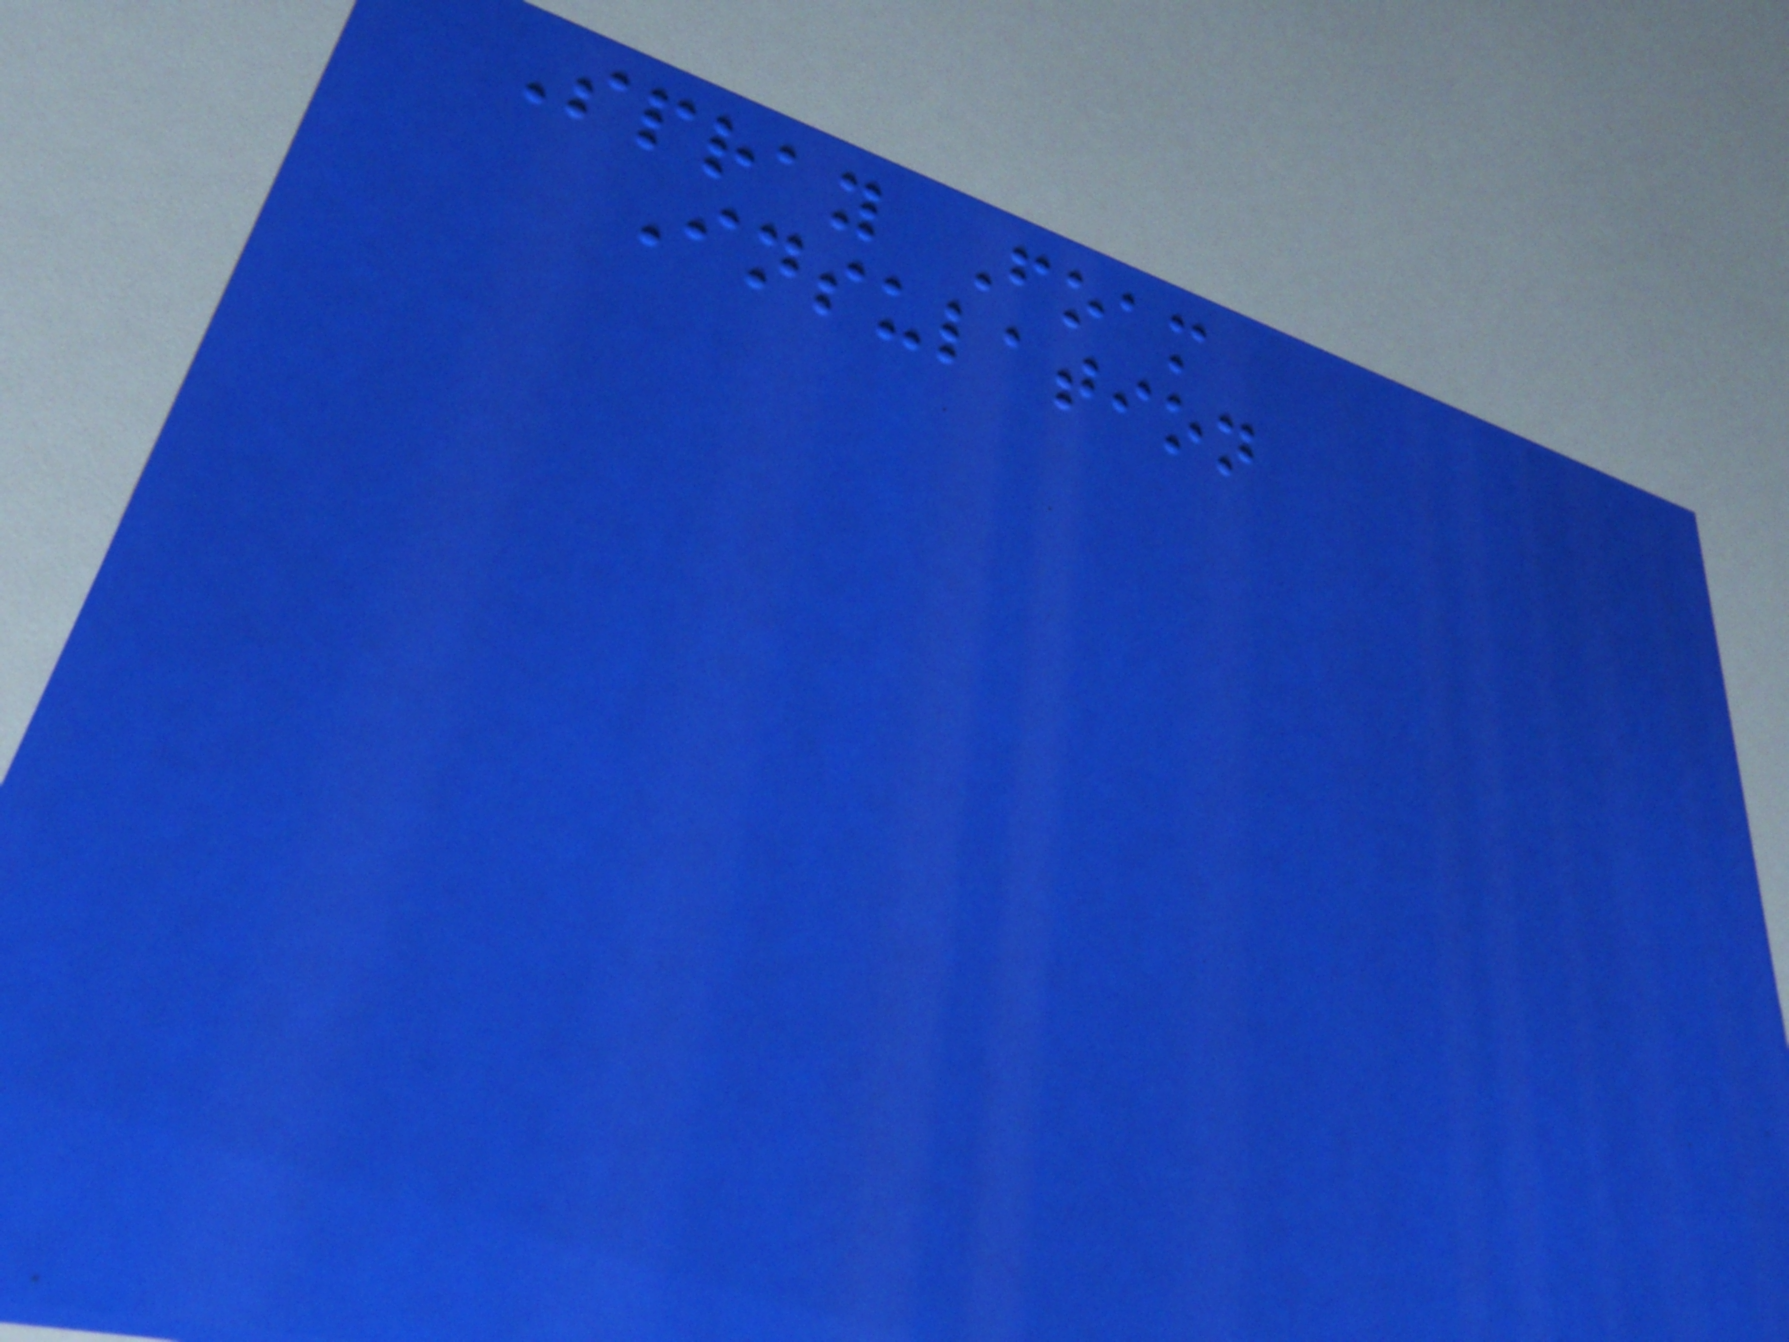Spray Foam
Insulation
